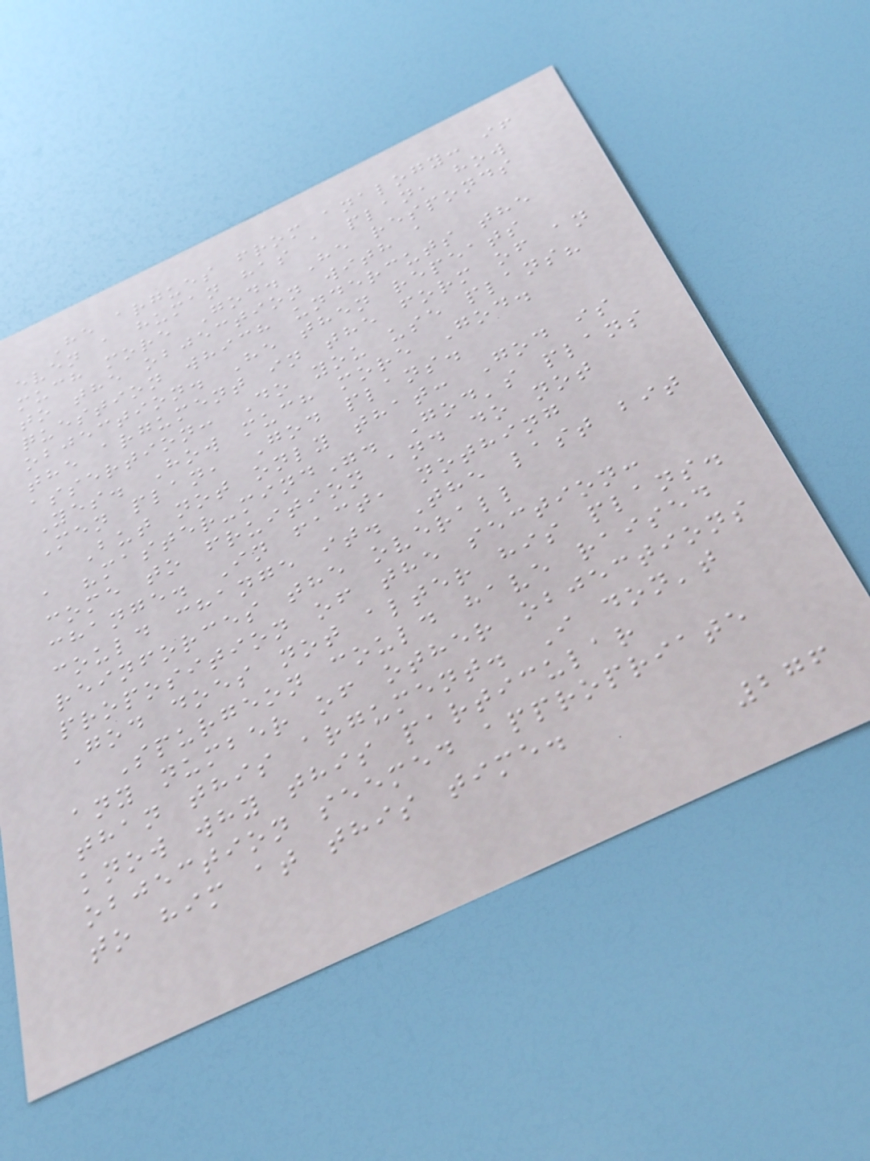He argues from analogy: if
even a human has a plan, how
much more God. He responds
to the objection with a
question which undercuts the
objection. He then repeats
the argument in the form of an
assertion: Do you use plans?
Yes. How much more God.
Men plan, God plans.
But not only that: God is
a "master-mind". God's plans
come to fruition and do not
change. In fact, nothing
could change it. The last bit
reinforces the overall
proposition of the section:
God does not alter his plans.
Spurgeon could have raised
any number of other objections
than this argument. I don't
know why this particular
objection seemed appropriate
to him at this time.
276
